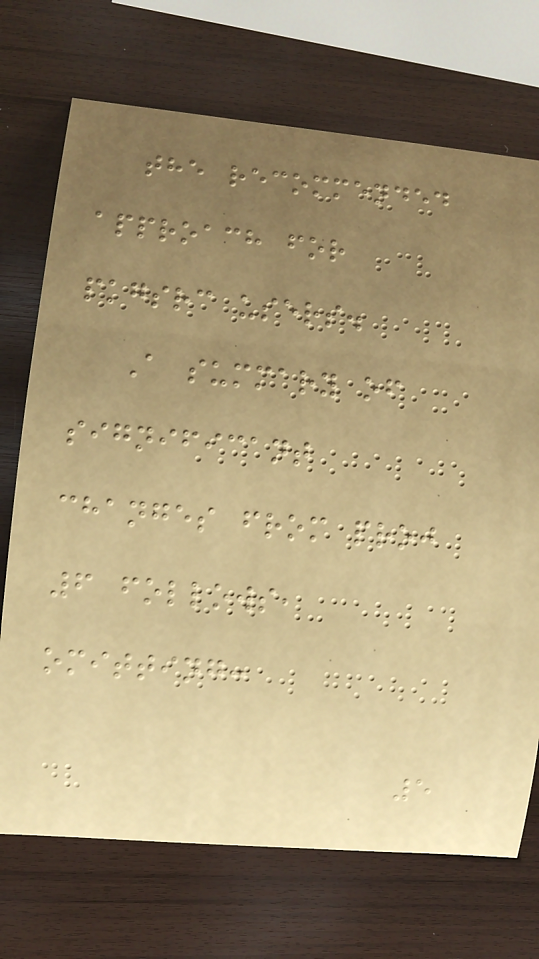the recommended
approach for
pkgsrc users.
A summary of
significant
changes from proj
6 follows,
omitting:
5
